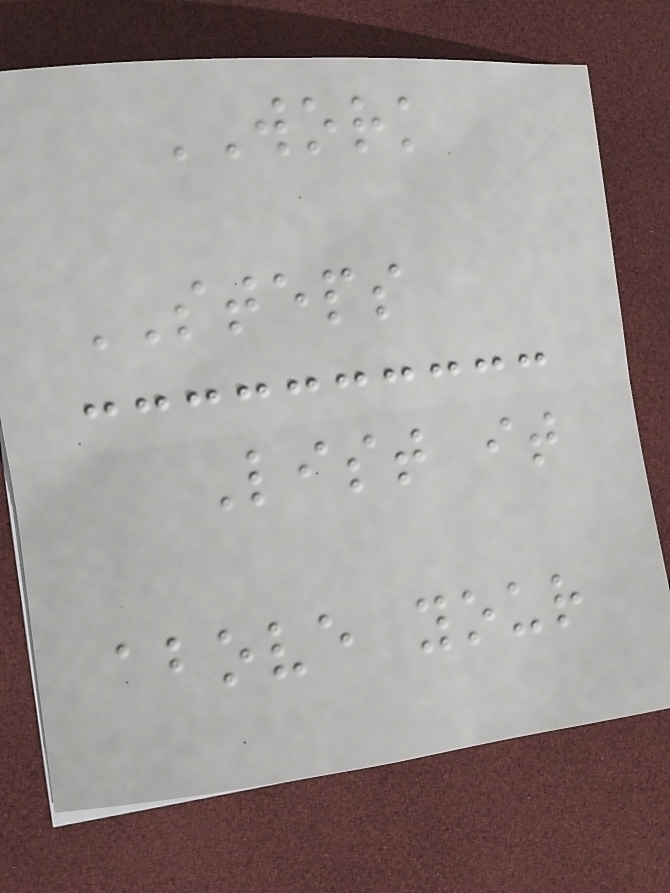WORK
STEPS
List it
above your
